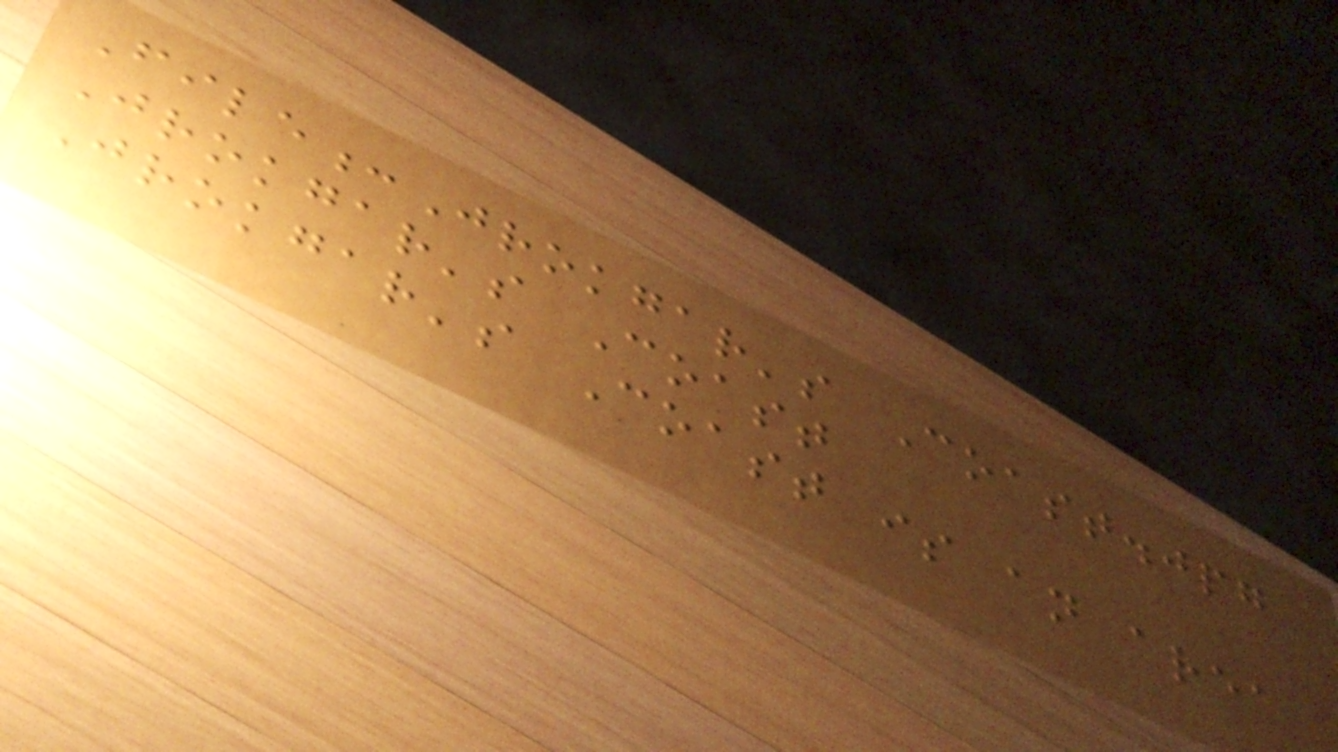File:Jrokgar's Coast.jpg
Jrokgar's Coast
Jrokgar's Coast is an area
